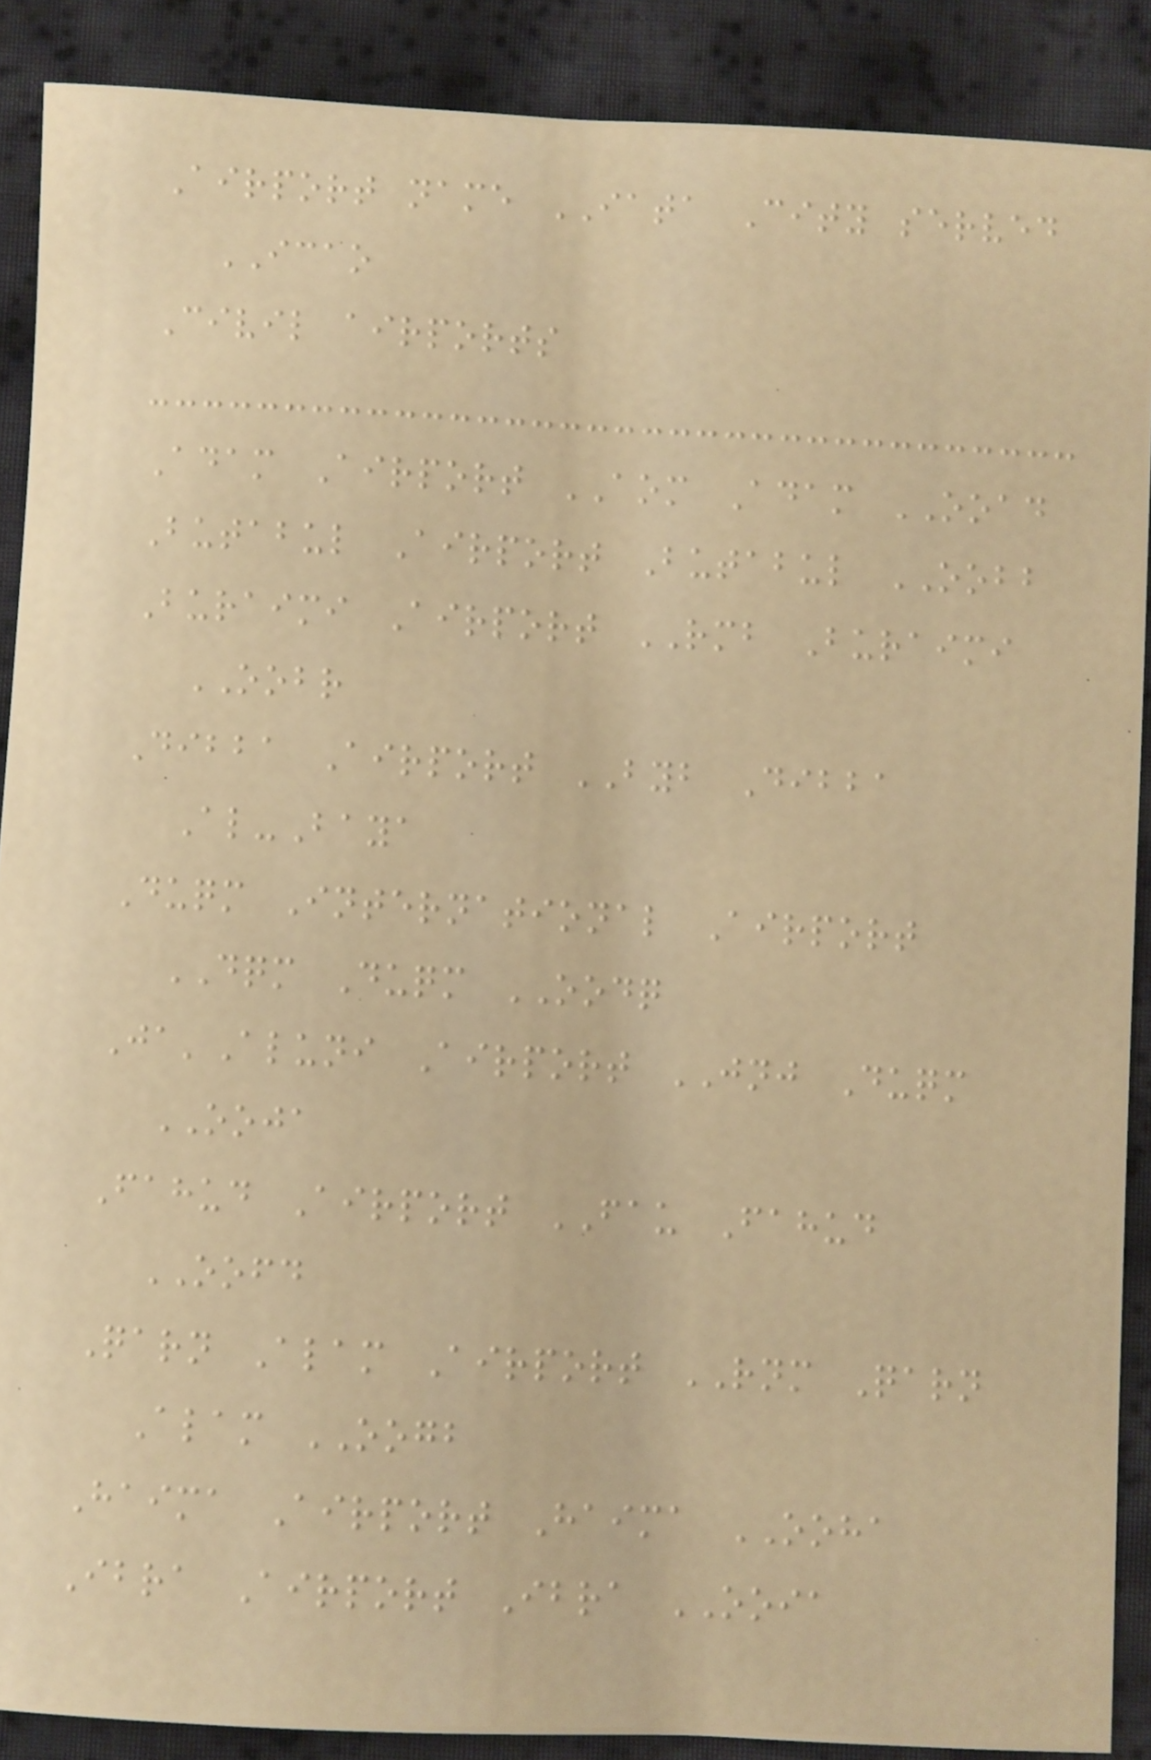Airport name IATA City served
ICAO
Civil airports
Adam Airport AOM Adam OOAD
Butabul Airport Butabul OOBB
Buraimi Airport RMB Buraimi
OOBR
Dibba Airport BYB Dibba
Al-Baya
Duqm International Airport
DQM Duqm OODQ
Ja'Aluni Airport JNJ Duqm
OOJA
Fahud Airport FAU Fahud
OOFD
Qarn Alam Airport RNM Qarn
Alam OOGB
Haima Airport Haima OOHA
Ibra Airport Ibra OOIA
